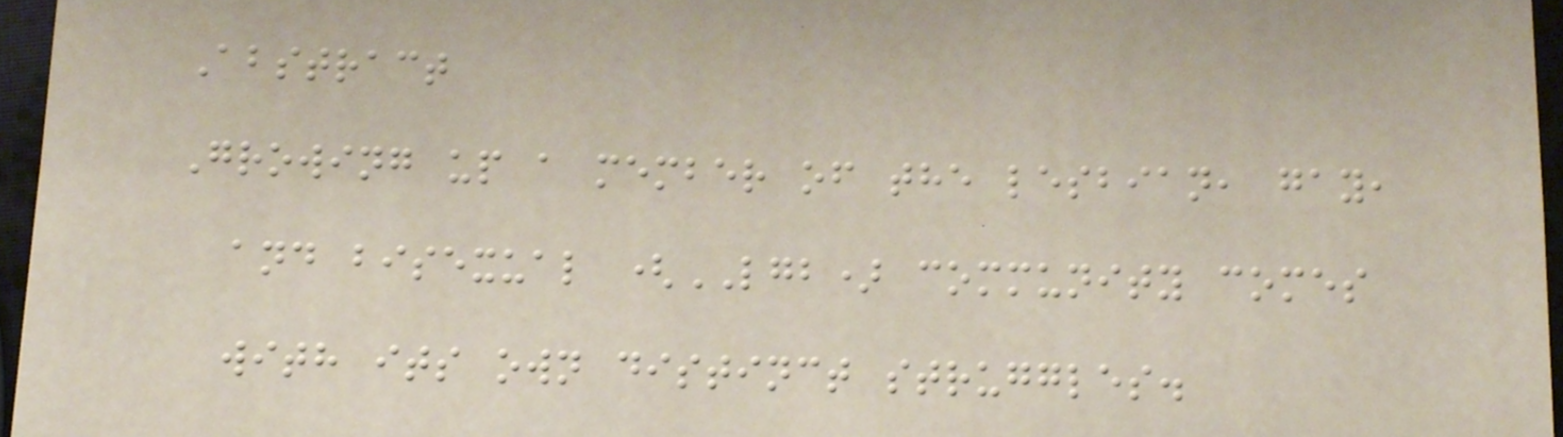Abstract
Growing up a member of the lesbian, gay,
and bisexual (LGB) community comes
with its own distinct struggles.
